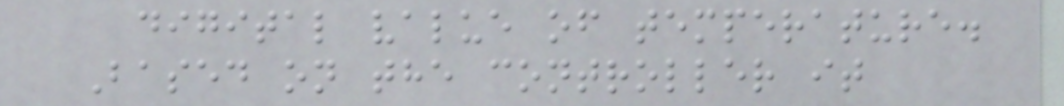digital value of temperature.
Based on the controller it
